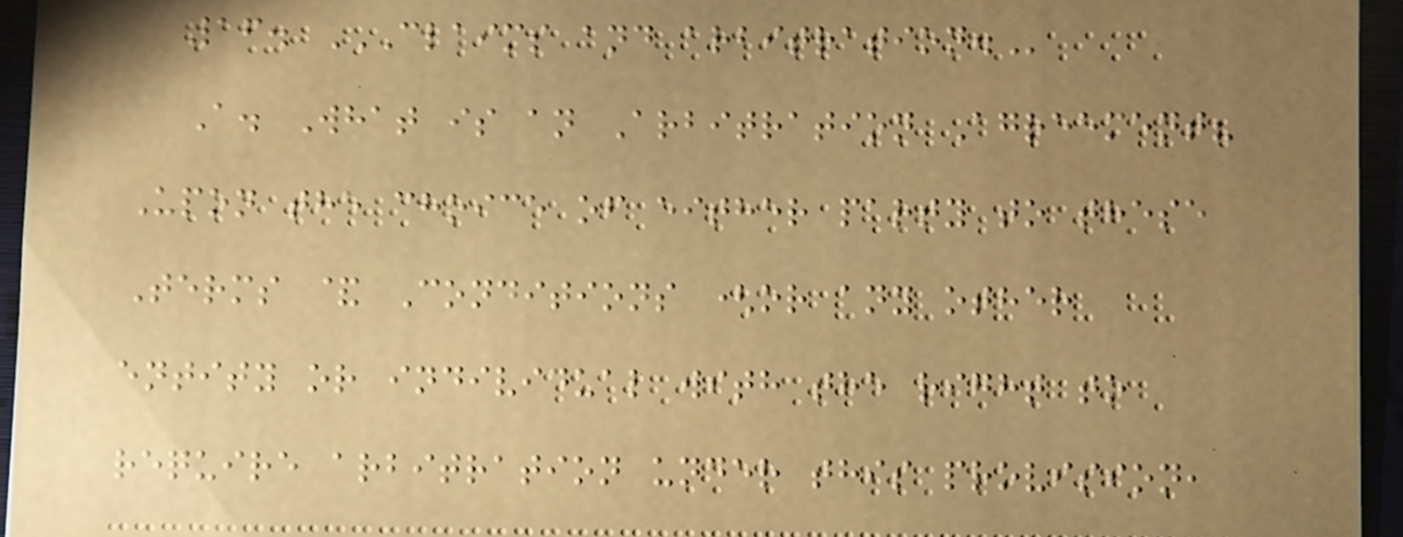16. CLAIMS AND ARBITRATION.
A. What is an Arbitration Agreement?
Upon the choice of either party to these
Terms & Conditions (or any other
entity or individual with the right to
require arbitration under this provision,
